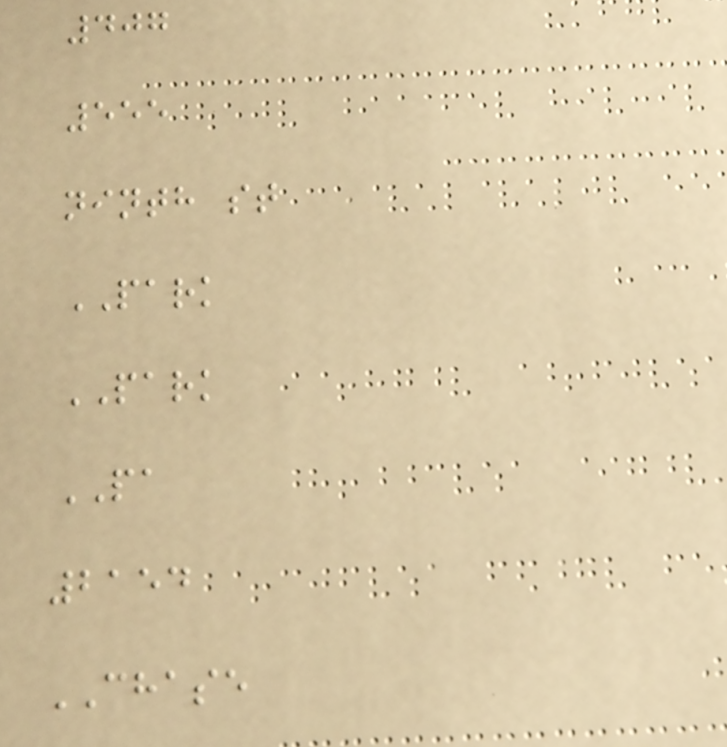407
555
ninth st
PARK
PARK
PA
2154
CHASE
